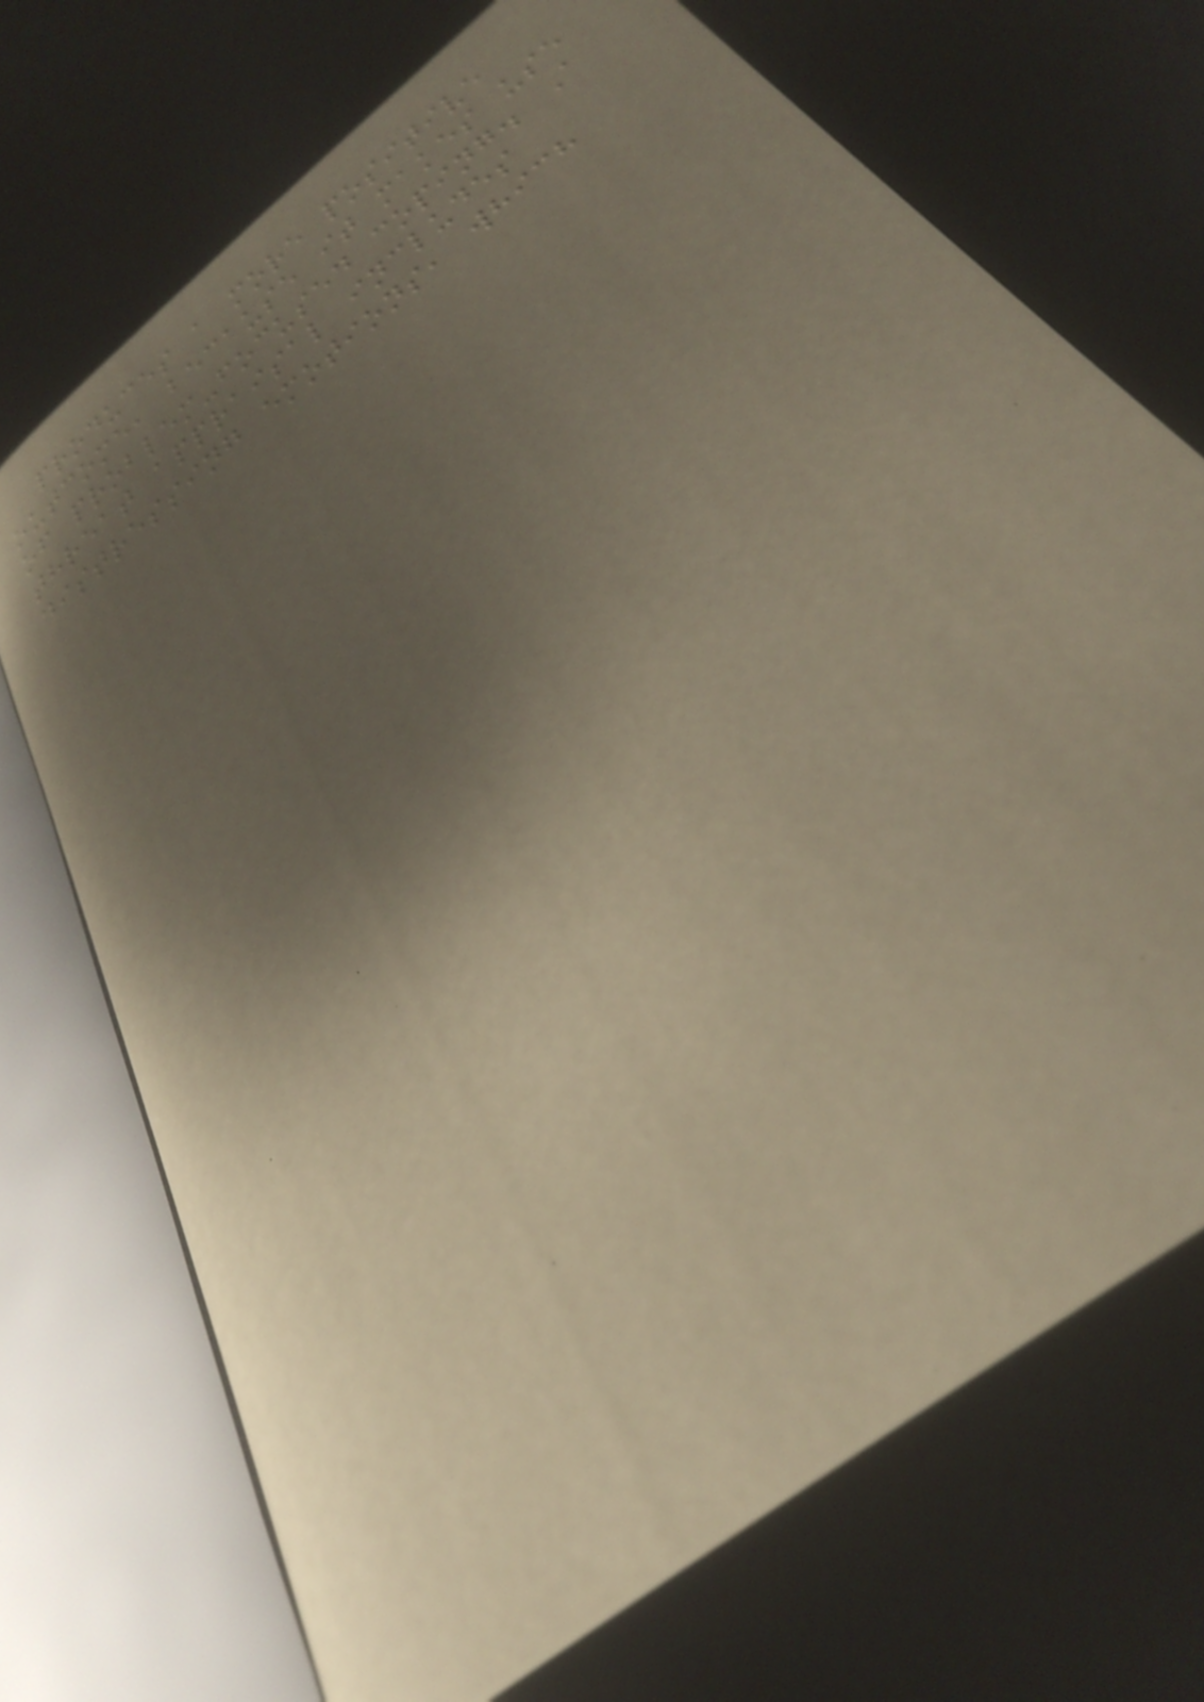produces a more positive
outcome, because it makes use
of problem-focused coping. A
threat appraisal includes
distressing emotions, which
